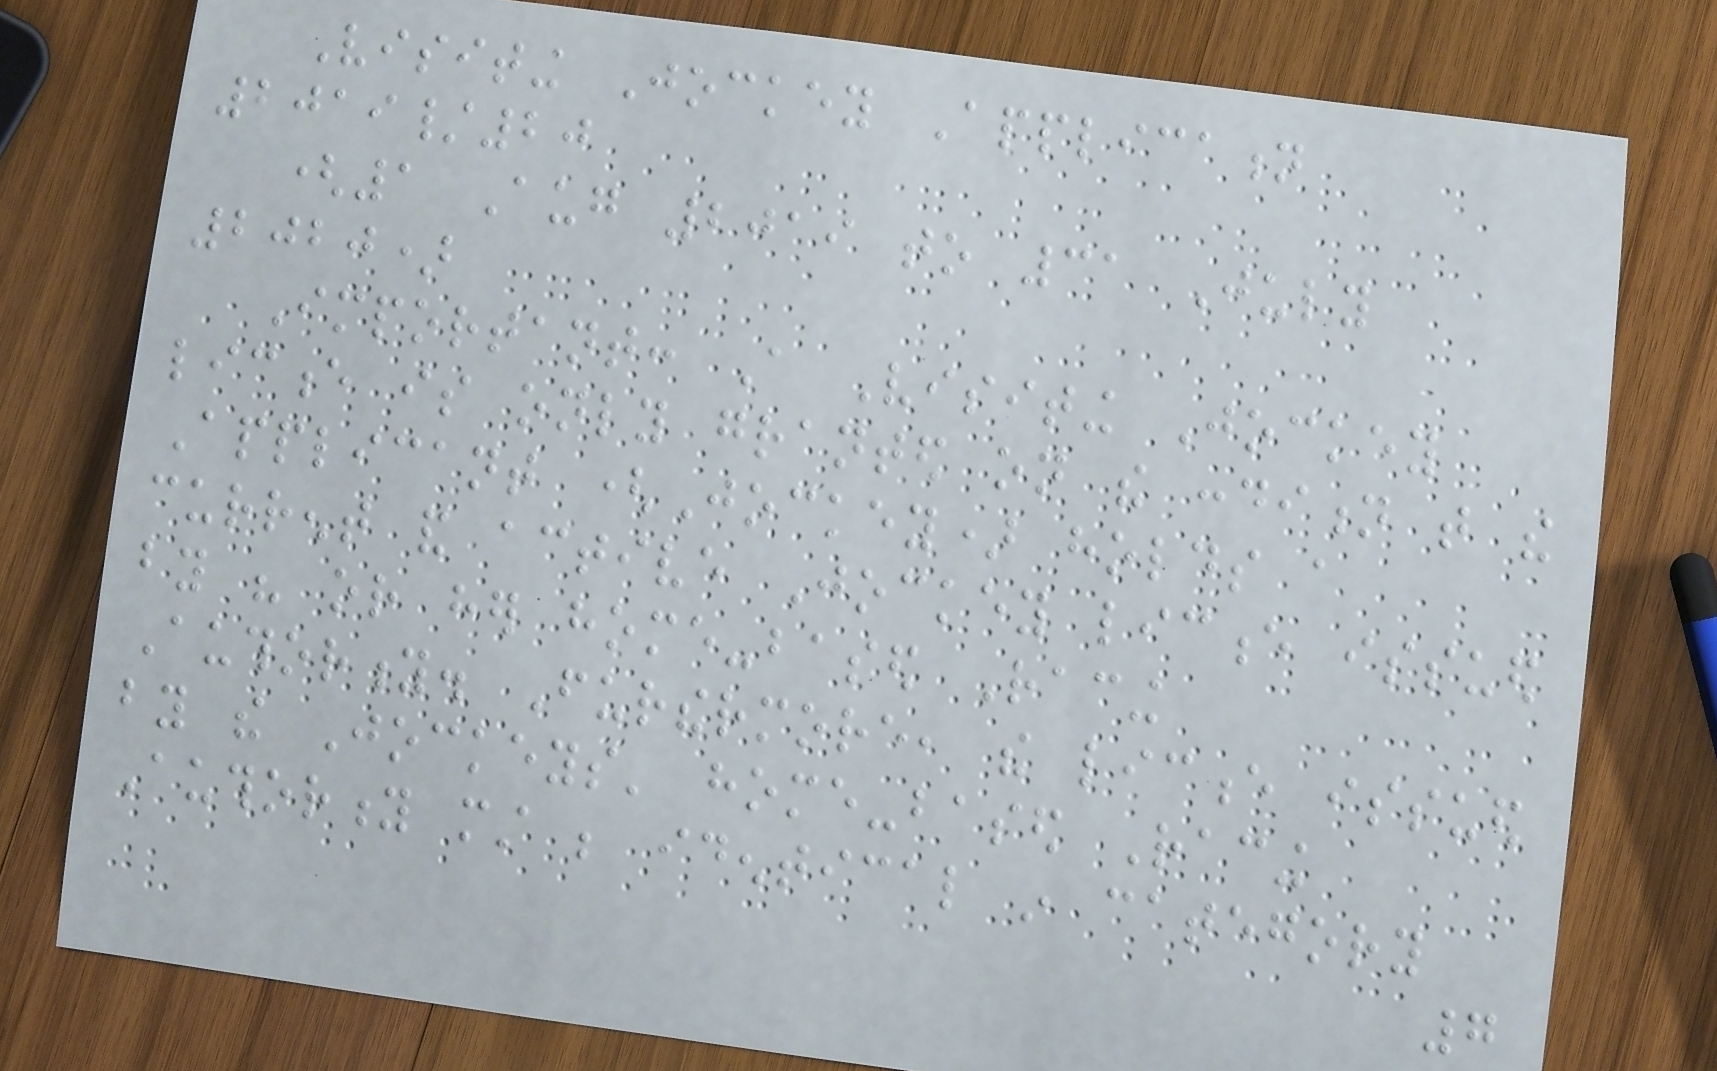Visiting Jockey Application
2019/20
(1 Aug 2019 to 31 July
2020)
Important: A Visiting Jockey
licence is only granted on the condition that the
Applicant (Jockey) holds a
current and active Jockey licence issued
by his or her home-based Racing
Authority. Furthermore, the licence issued
by the Jockeys' home-based Racing
Authority must be identical in category
7
